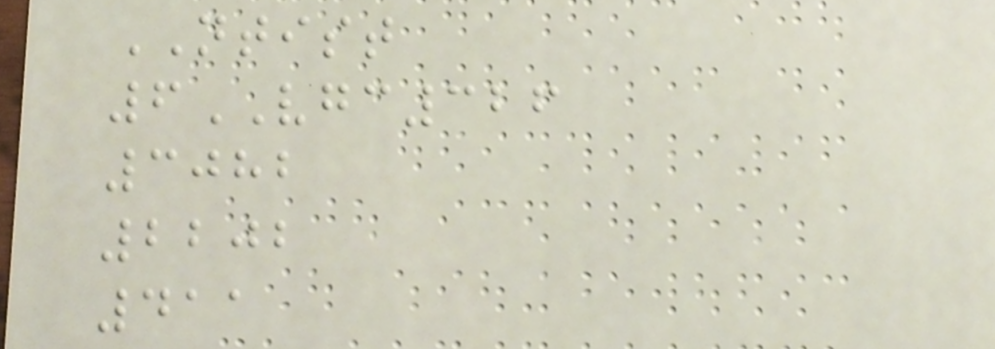NTIST
6VGC326
3082
2202
411
